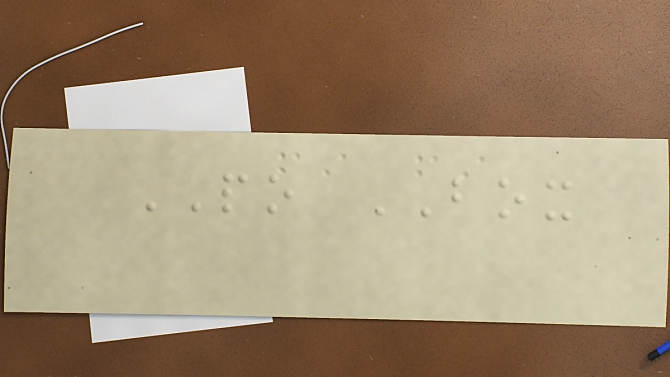PO BOX
